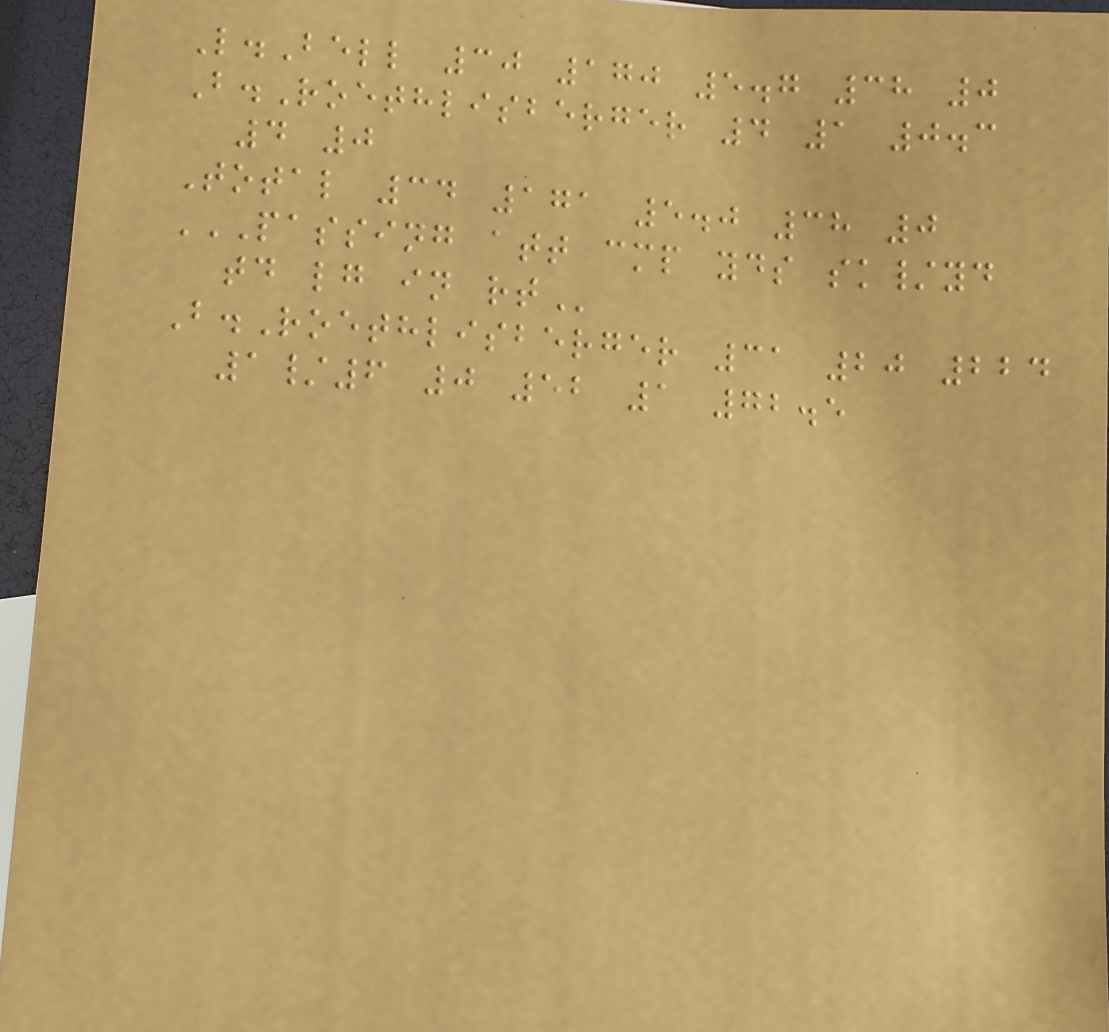L.Bell 30 170 5.7 38 0
B.Roethlisberger 4 1 0.3
4 0
Total 34 171 5.0 38 0
PASSING ATT CMP YDS SK/YD
TD LG IN RT
B.Roethlisberger 31 20 224
1/6 0 52 1 72.5
